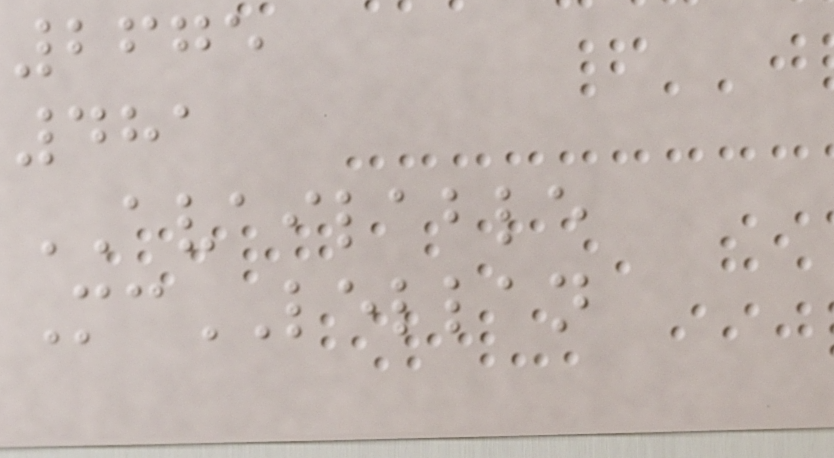2675
481
AVAILABLE
McLELLAN
